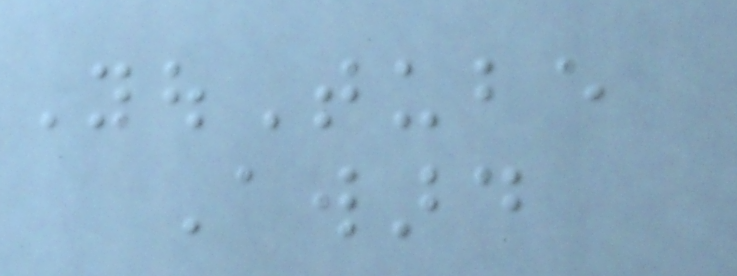YouTube
Award
